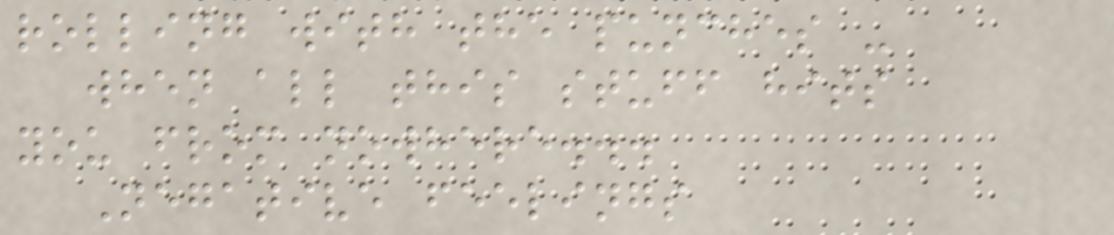rolling with the punches -
when all this stuff hits
you from nowhere...
Negative feelings
